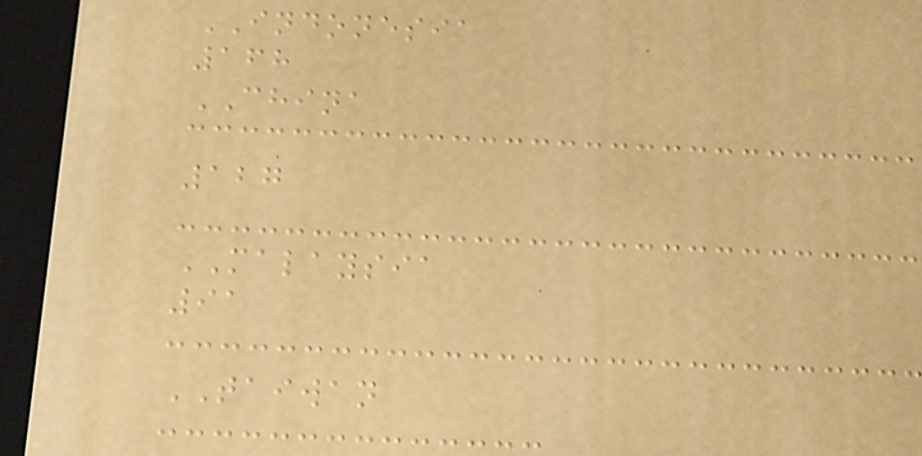INDONESIA
168
CHINA
127
MALAYSIA
91
TAIWAN
